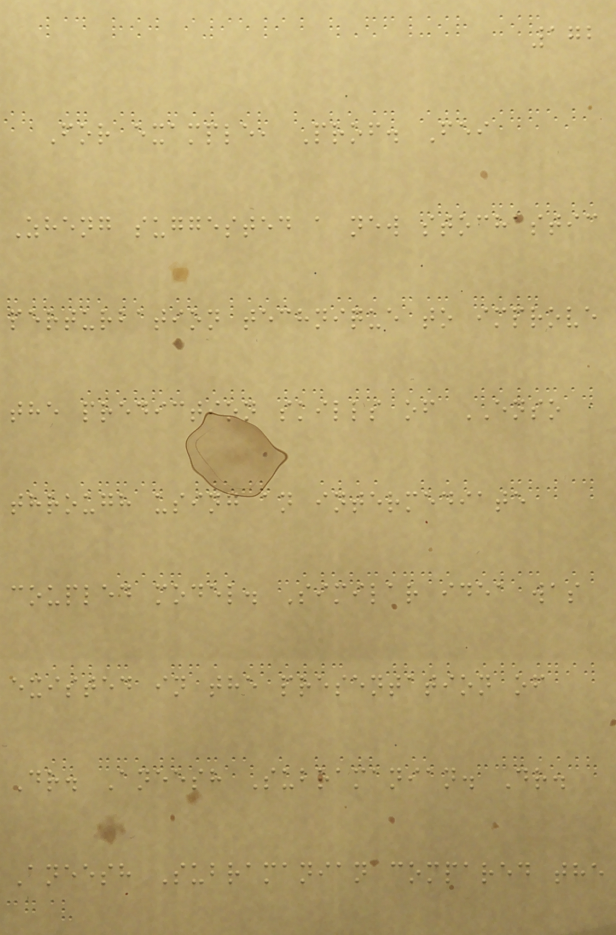172
For example, Prof. Fei
Zheng suggested a new stochastic
perturbation technique to improve
the prediction skills of ENSO
through using an intermediate
coupled model. Similar idea was
existed in the presentation of
Dr. Aneesh Subramanian. Dr.
Aneesh Subramanian compared the
